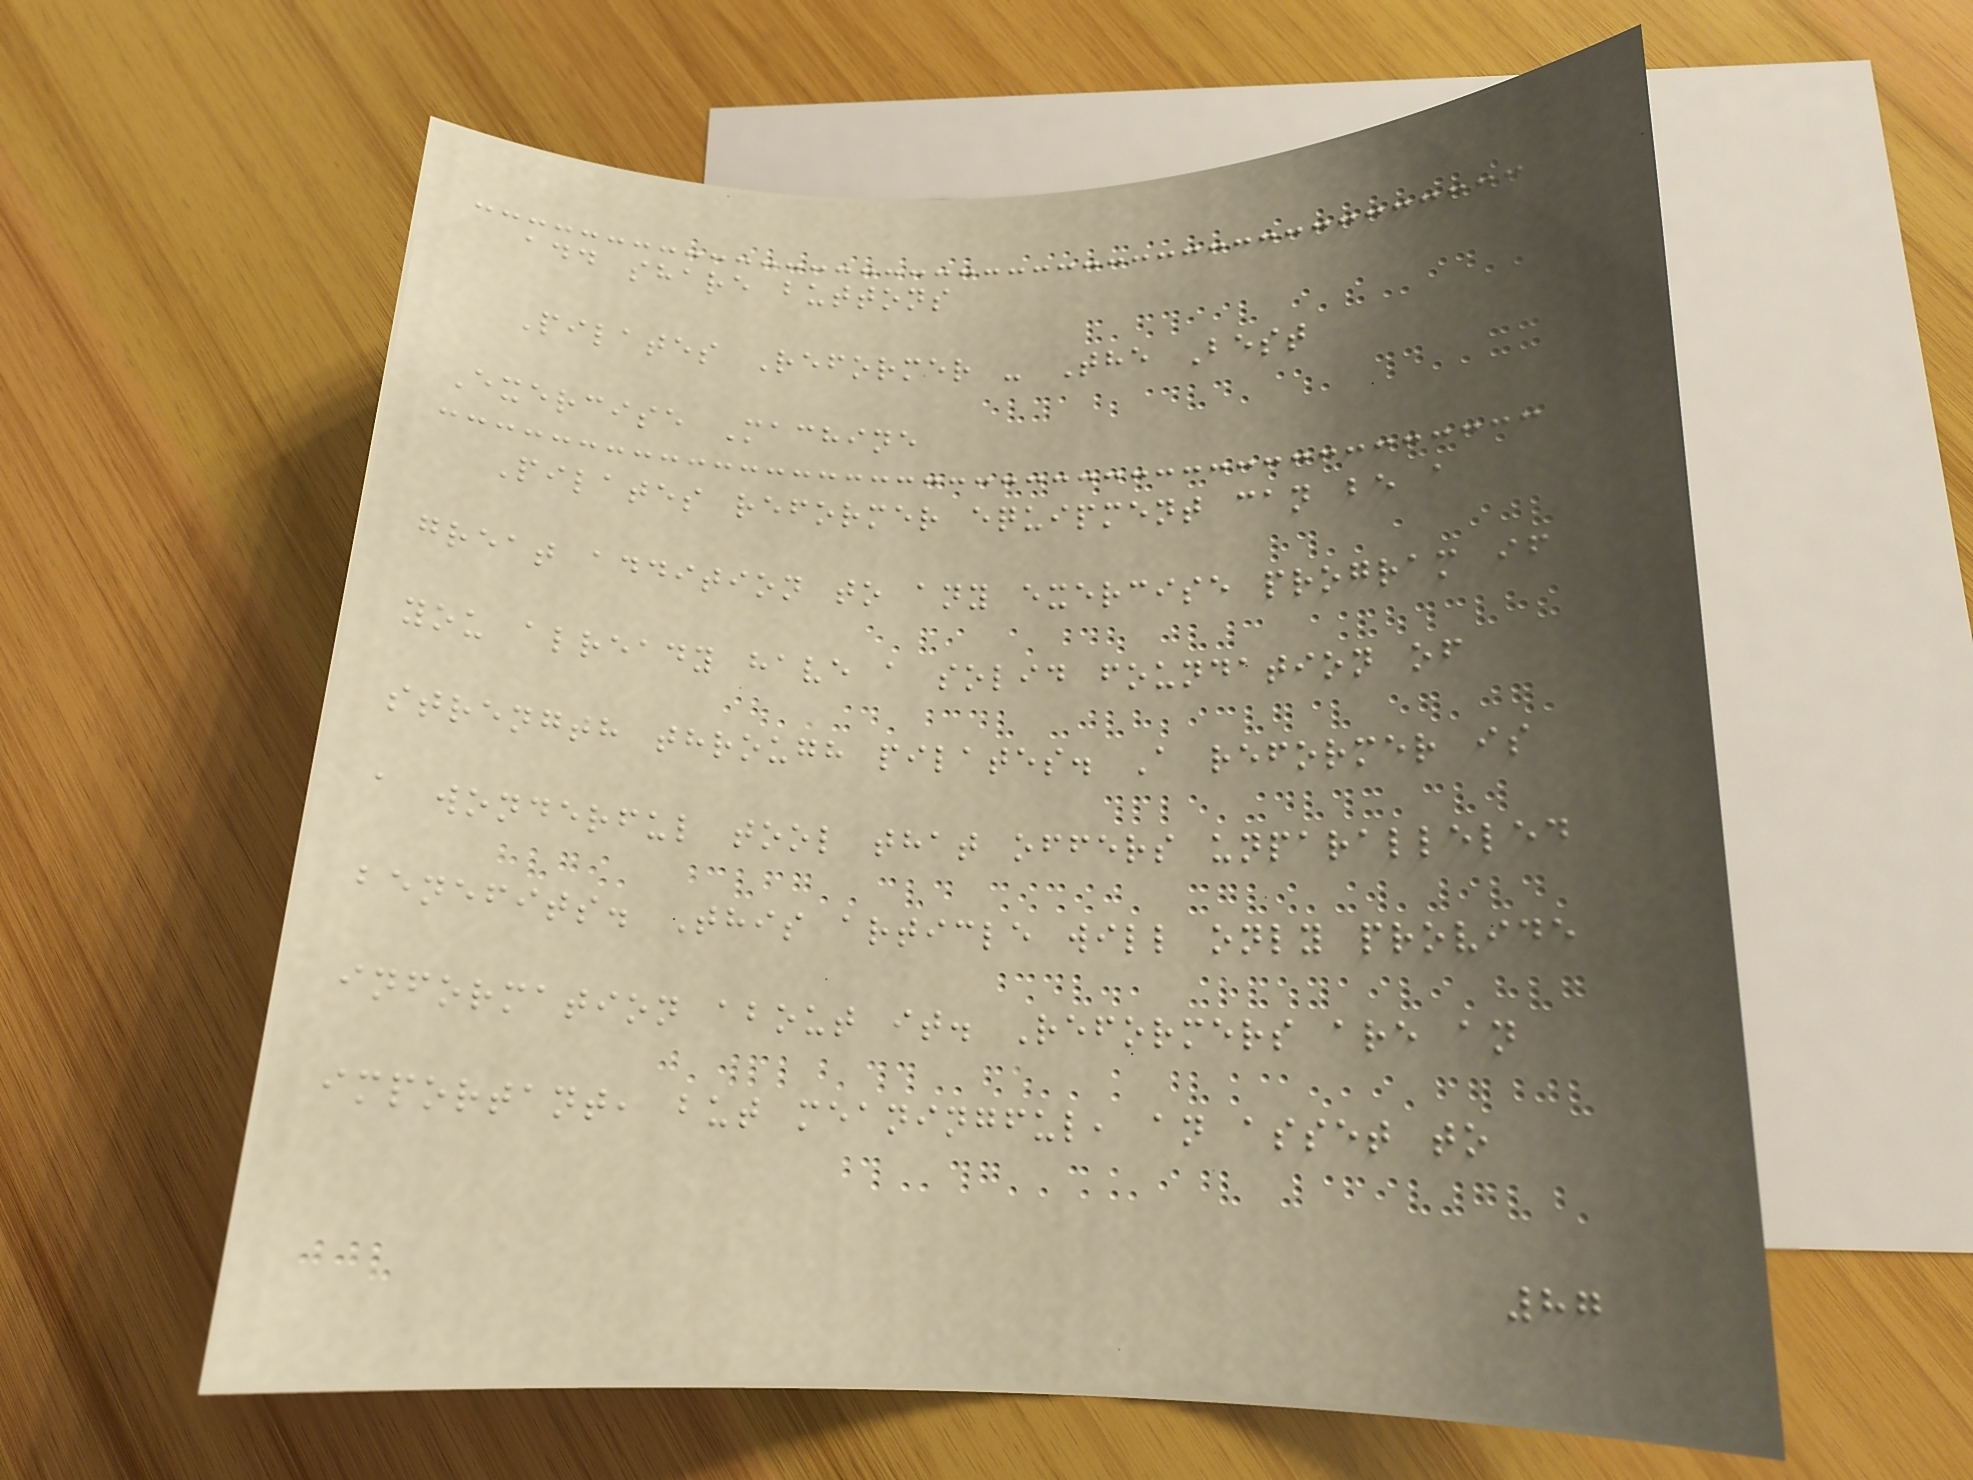add share buttons
Pilates Reformer - The Best
Exercise Machine
Pilates reformer equipment can be a
great addition to any exercise program if
you already have a solid foundation of
strength through pilates. A reformer is
a wonderful tool that offers unparalleled
benefits. This article will only provide
information about it. Reformers are an
important, but meaningful, an asset to
87
